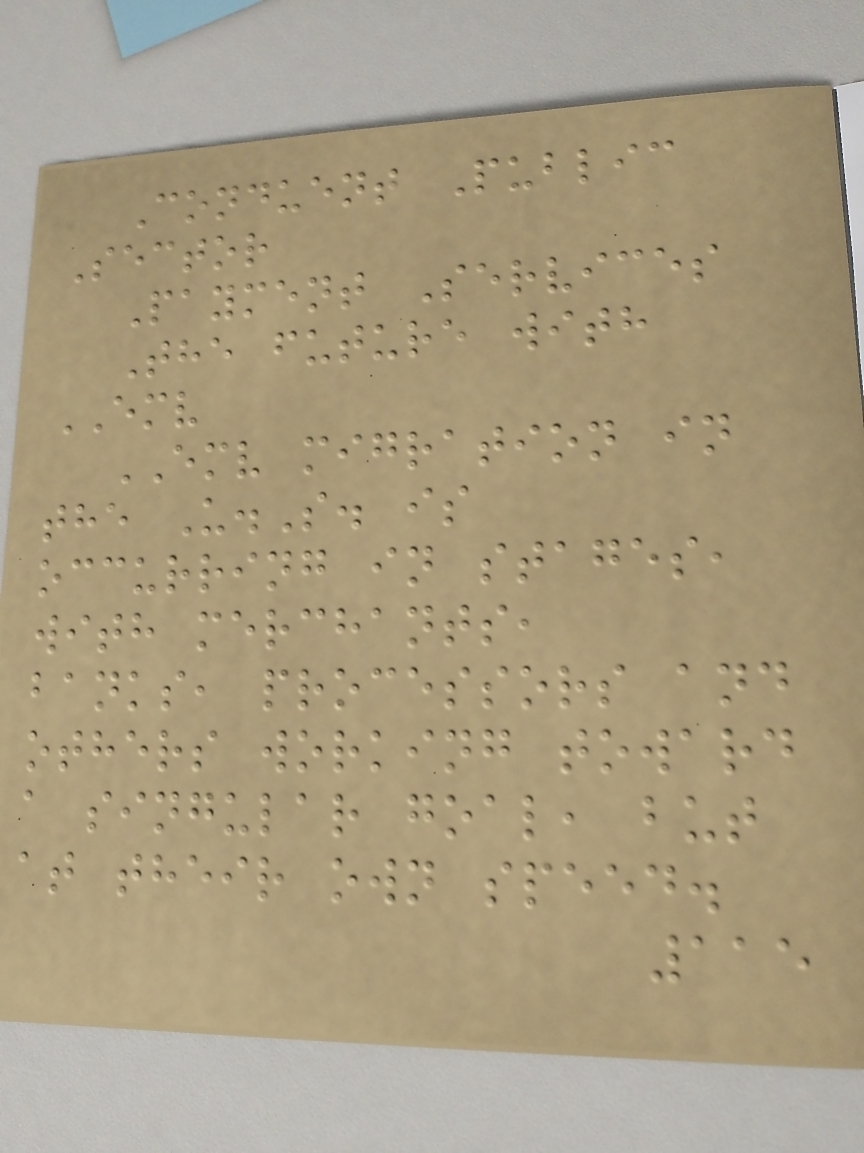Conduent Public
Sector
Payment Services
The future with
EMV
EMV migration in
the U.S. is
occurring in stages,
with merchants,
banks, processors and
others working toward
a singular goal, but
at their own speed.
115
